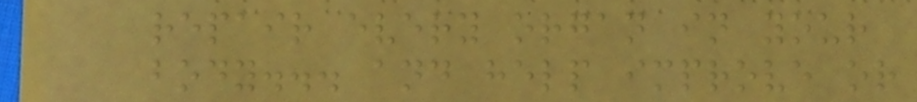repair every organ in your
body... and help improve or
